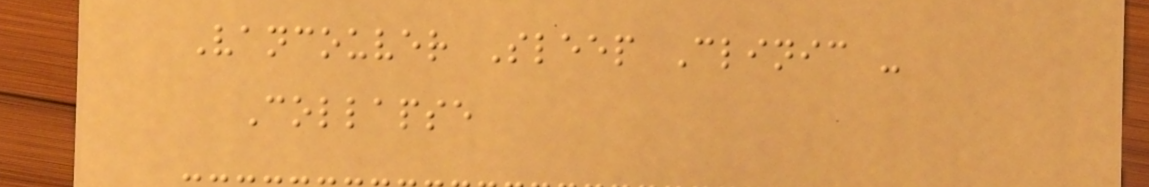Vancouver Sleep Clinic -
Collapse
